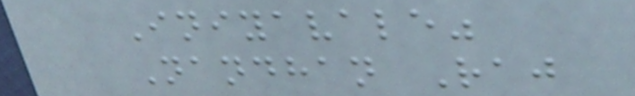Iniyavale"
Nandhan Raj
